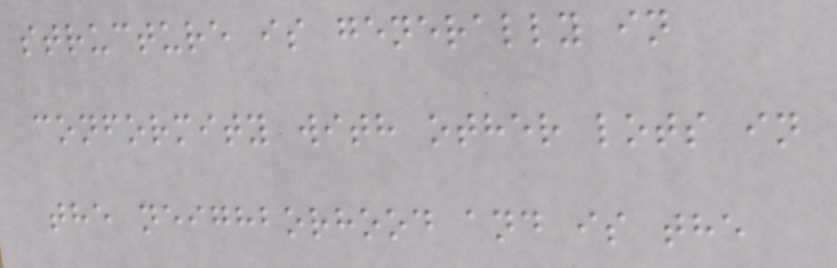structure is generally in
conformity with other lots in
the neighborhood and is the
